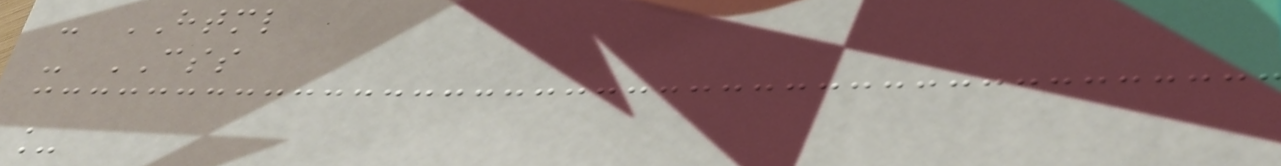- HTML
- CSS
_
